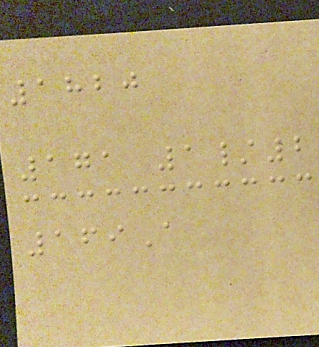1820
171 1/2
169A
